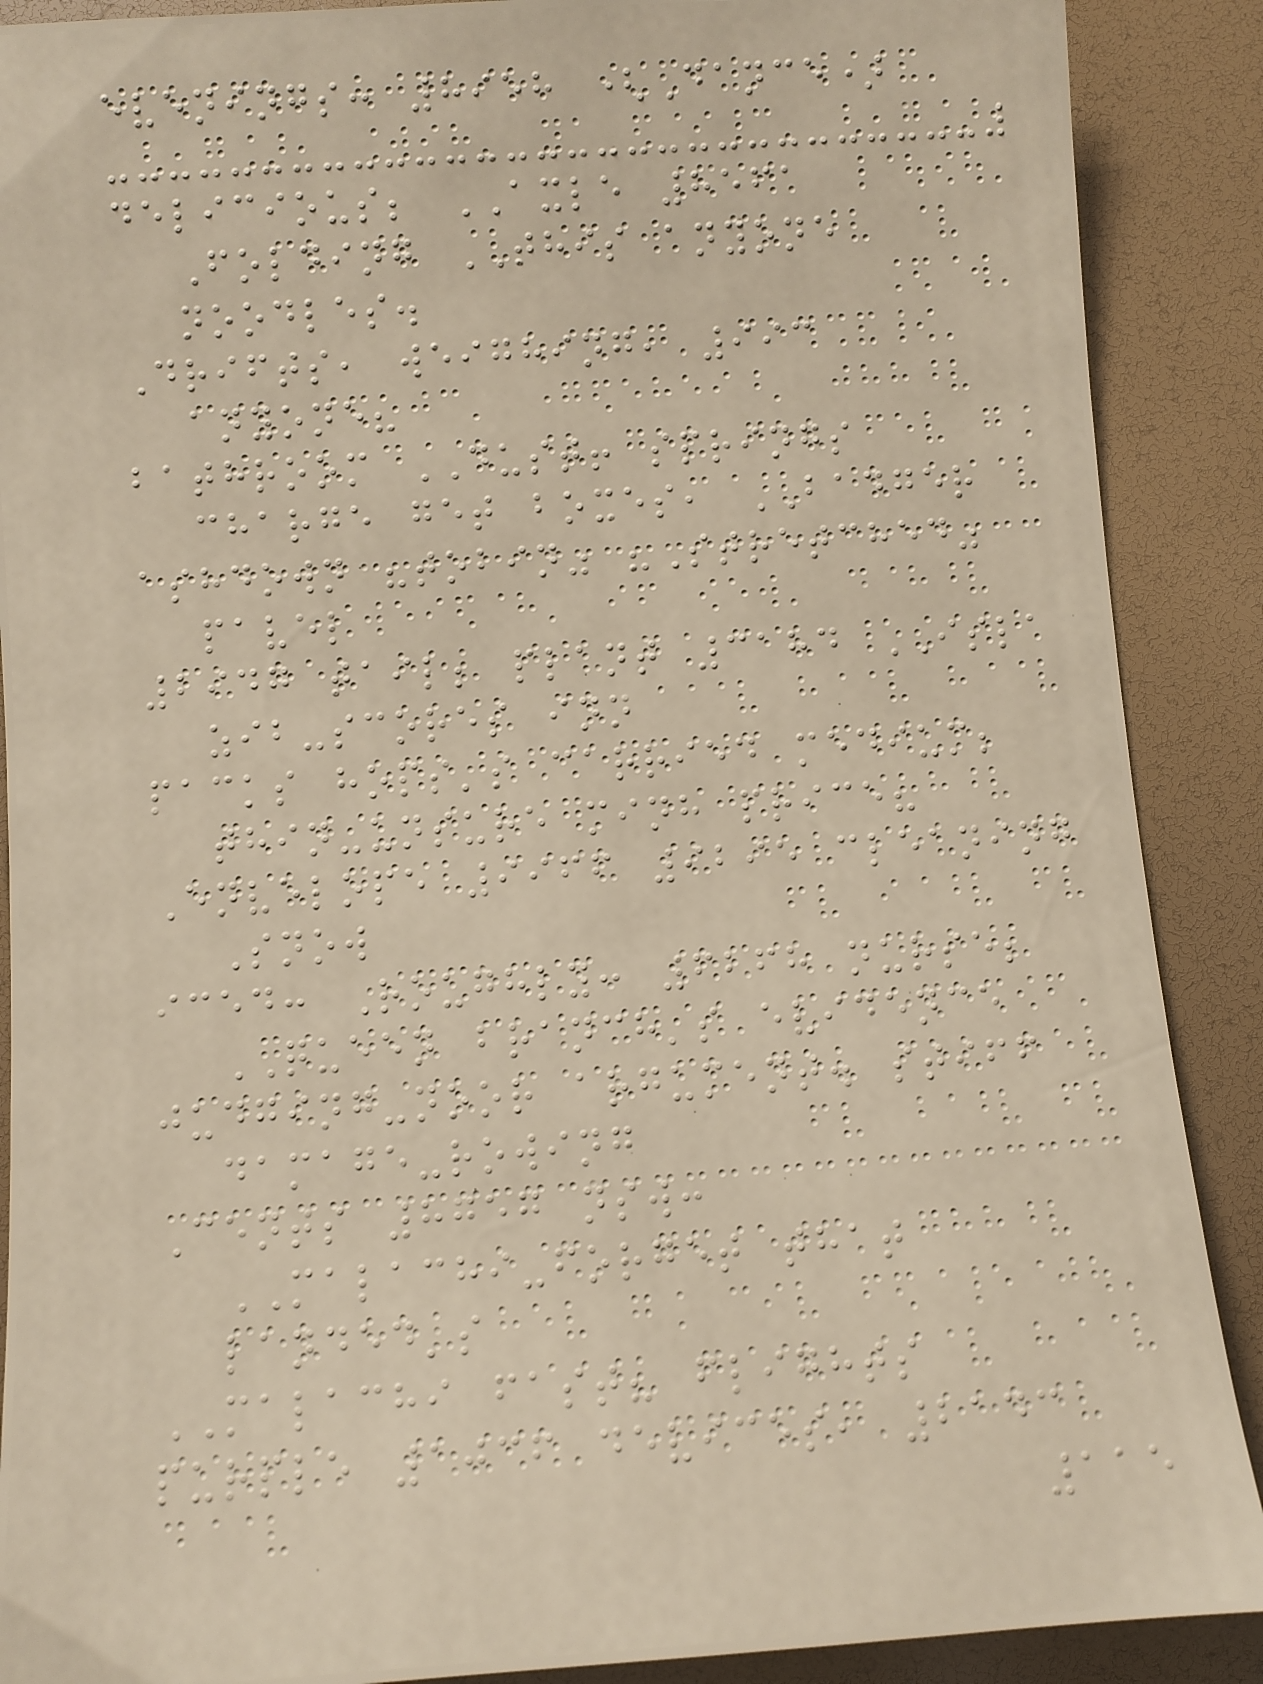evenings: 8958 (Dance)
delicious; AXLE 8561
Folding THIS anyone
noodles.
Drifts, weighing, 993
anyone?
bathroom DUST! springs
charge get boxes, BADGER
ashdown "tobin" "Stretched"
pavel
2947 tail; plant 3184 ISLA
zib-scores inn
packs hops's carried medium;
thin-unsure minh price?
Envelope 9966 9295 cleaning
Snow
iced: Roughly: 6268 nurse;
QUEEN branch's evidence
judging-noor argument. stiff
damage-rowing
Cents 8757 nsw:
MALACHI-forget that
landed's
MALACHI fast? flights
purple 1036 devices, 2143
115
